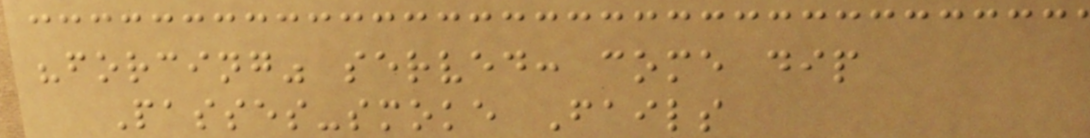"forcing" served: come dip
Passes-smoke Fails
